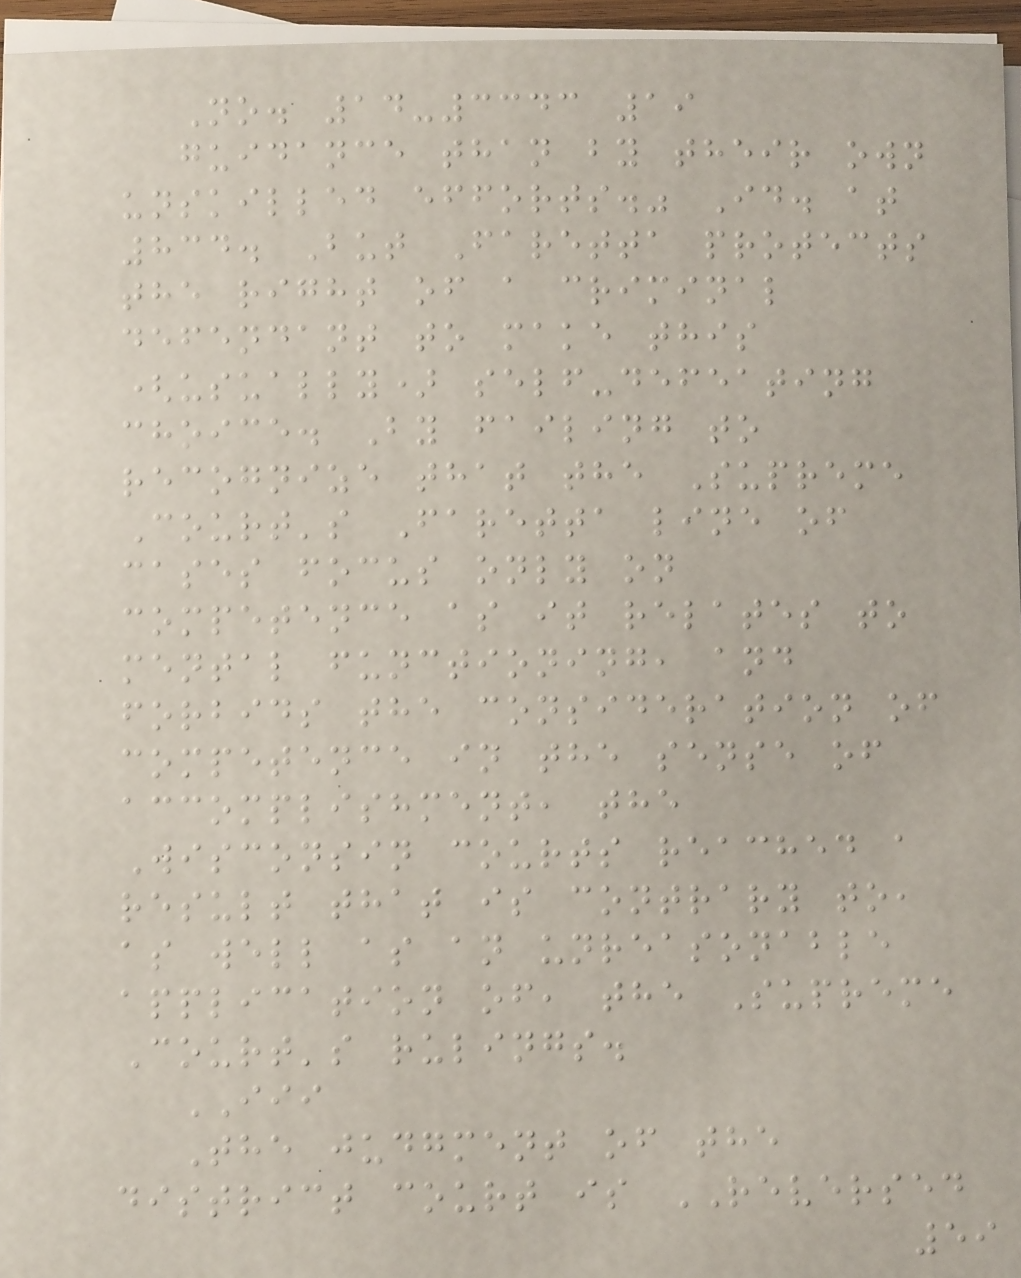No. 14-3343 19
guidance than by their own
unskilled efforts." Id. at
834. But Faretta protects
the right of a criminal
defendant to make this
(usually) self-defeating
choice. By failing to
recognize that the Supreme
Court's Faretta line of
cases focus only on
competence as it relates to
mental functioning, and
forbids the consideration of
competence in the sense of
accomplishment, the
Wisconsin courts reached a
result that is contrary to,
as well as an unreasonable
application of, the Supreme
Court's rulings.
III
The judgment of the
district court is REVERSED
59
